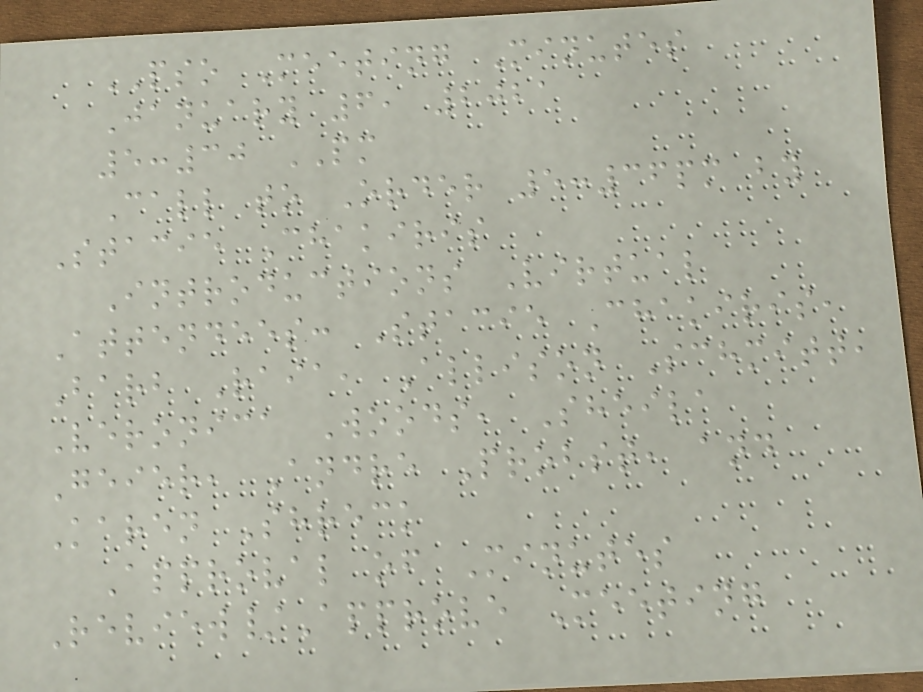PSO Meeting Minutes
January 6, 2021
5:30 PM
Call to Order 5:36pm by
Stacie Chakiris
Introductions Virtual
Attendees: Stacie Chakiris,
Barb Raia, Allison Schmitt,
Veronica Woods, Sheila
Geier, Andre Probst, and
Karen Shreck
Approval of Minutes
Review/Approve Meeting
